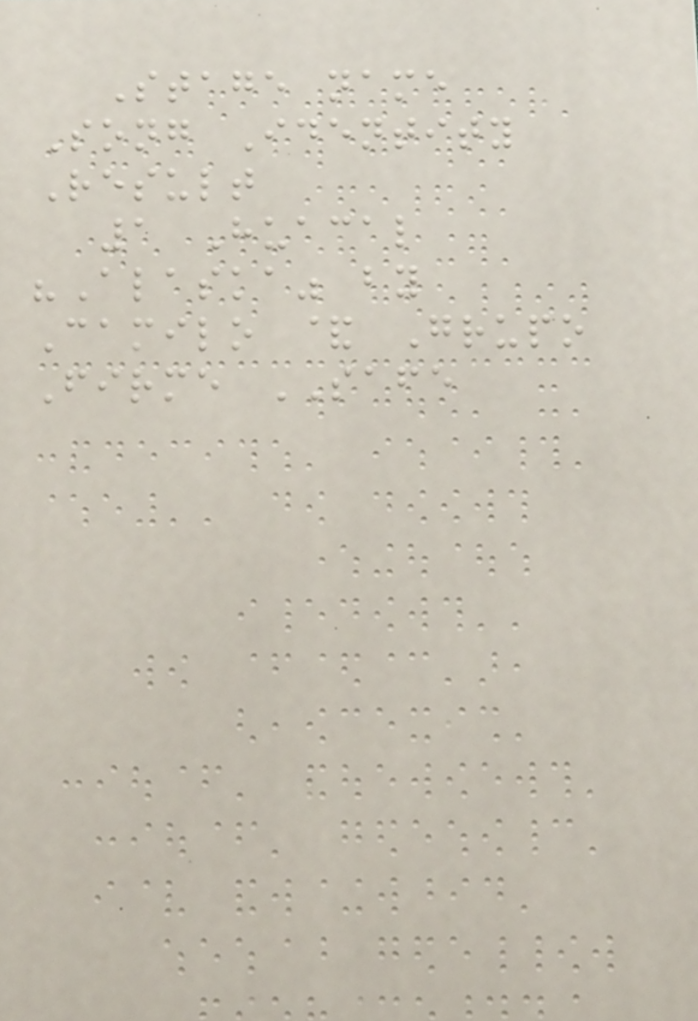Stage name
Song Identity
Result
1 Huacal
"Alaska" by
Camilo & Grupo
Firme SAFE
